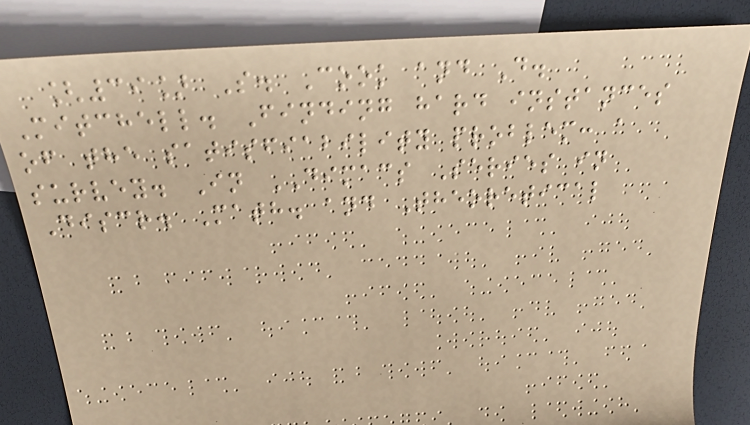[39] S. Cook and D.
Mitchell. Finding hard instances
of the satisfiability problem: a
survey. In DIMACS Series in
Discr. Math. and Theoretical
